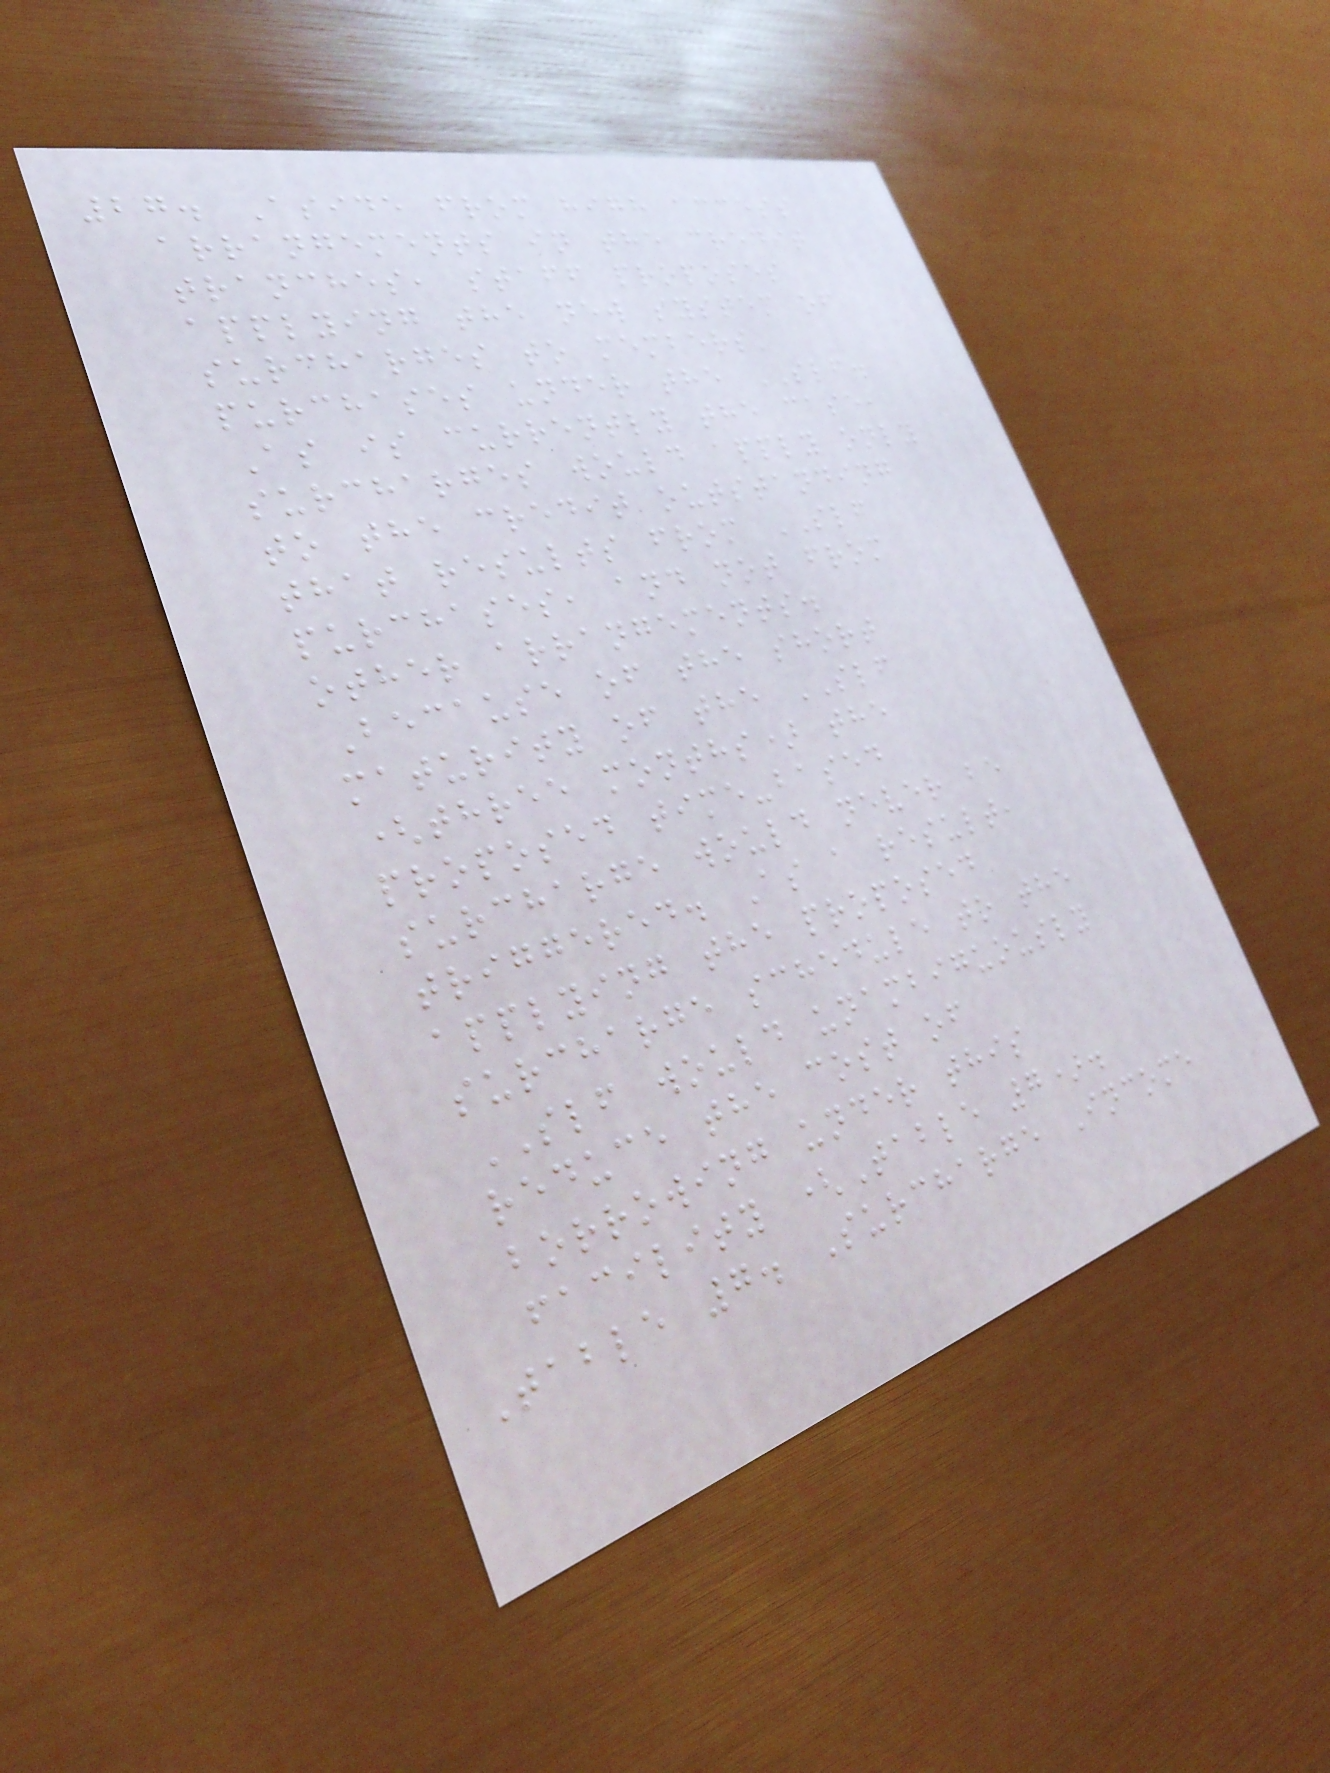27. Aside from high access
arrangements in the credit
tranches, staff proposes
applying the new system of
surcharges to members'
purchases under the SLF.
As is currently the case,
surcharges would apply only
to the credit outstanding
that results from SLF
purchases, and not from
other arrangements.
Because of the short
maturity of the SLF
(three months) the
proposed time-based
surcharge would never be
triggered. As a result,
applying the proposed
surcharge schedule to the
SLF would unambiguously
reduce the cost of
borrowing under this
facility (Table 7).
Table 7. Surcharge Income
